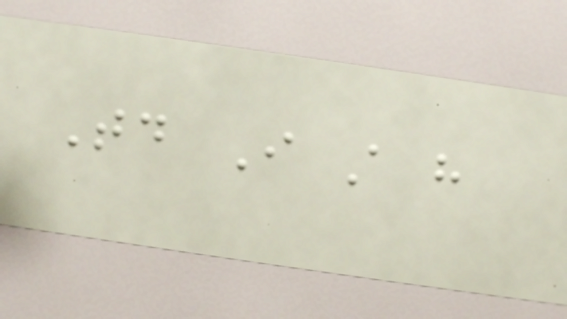Today I still have
